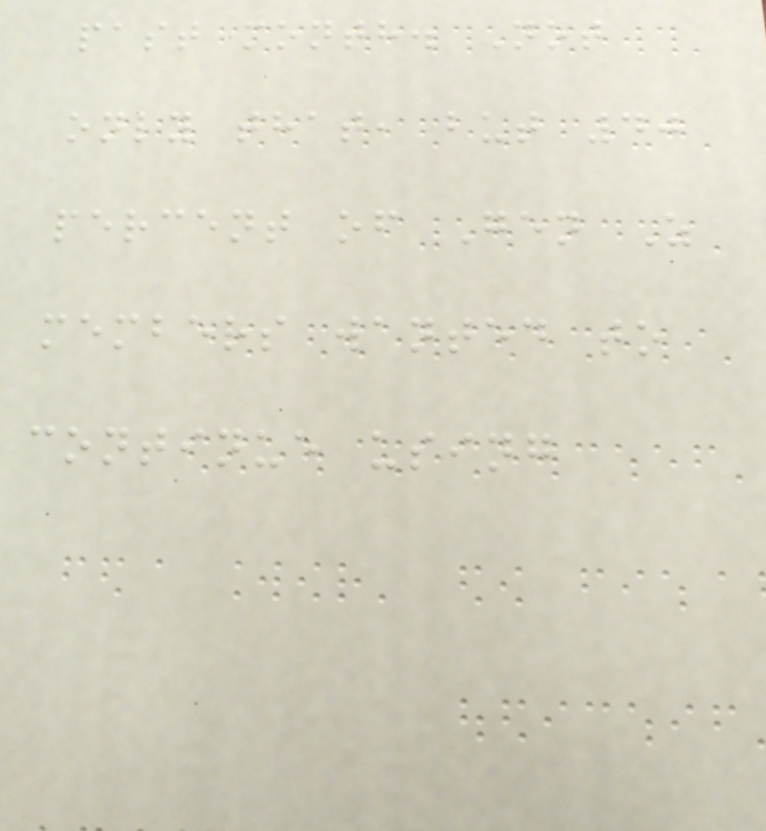past month. Not
only that, but 40
percent of Gen Z
members wanted to
continue using
